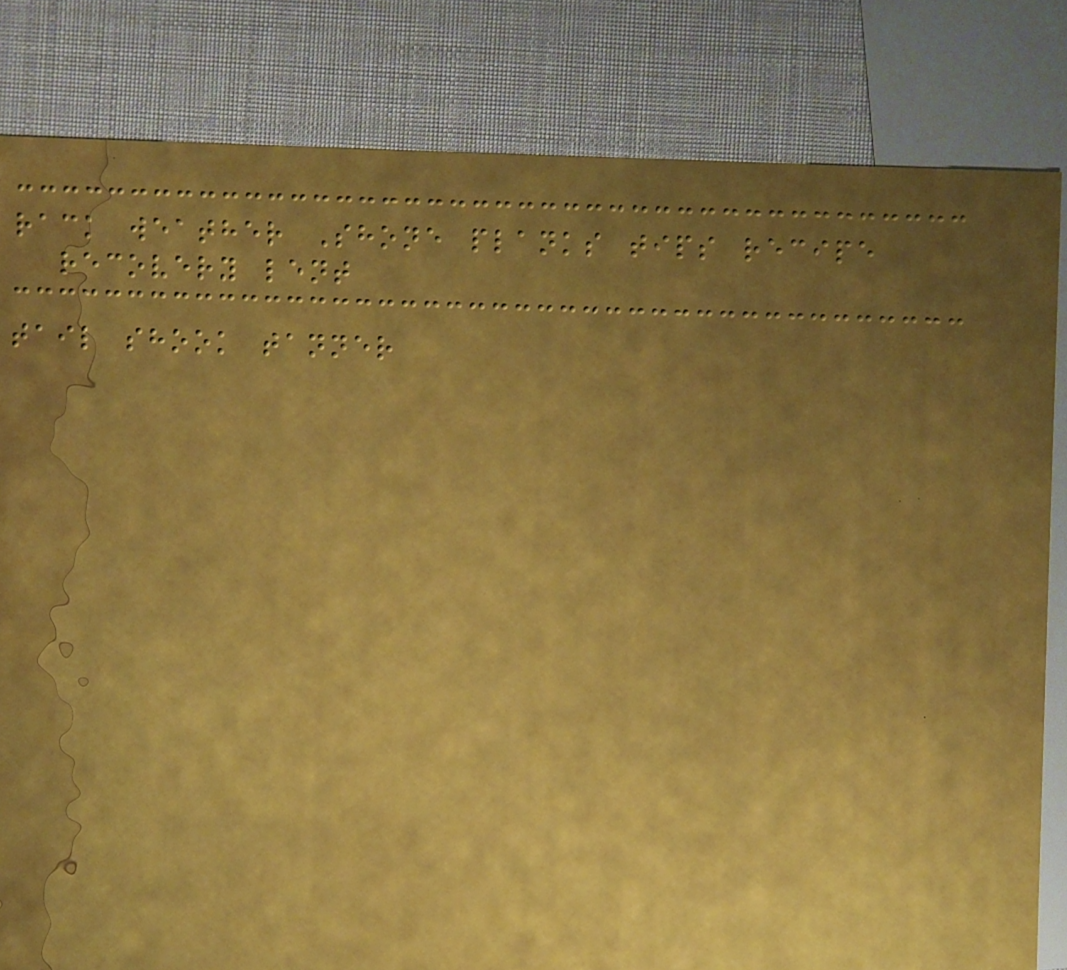rack weather Shone planks tips recipe
recovery lent
tail shook tanner
